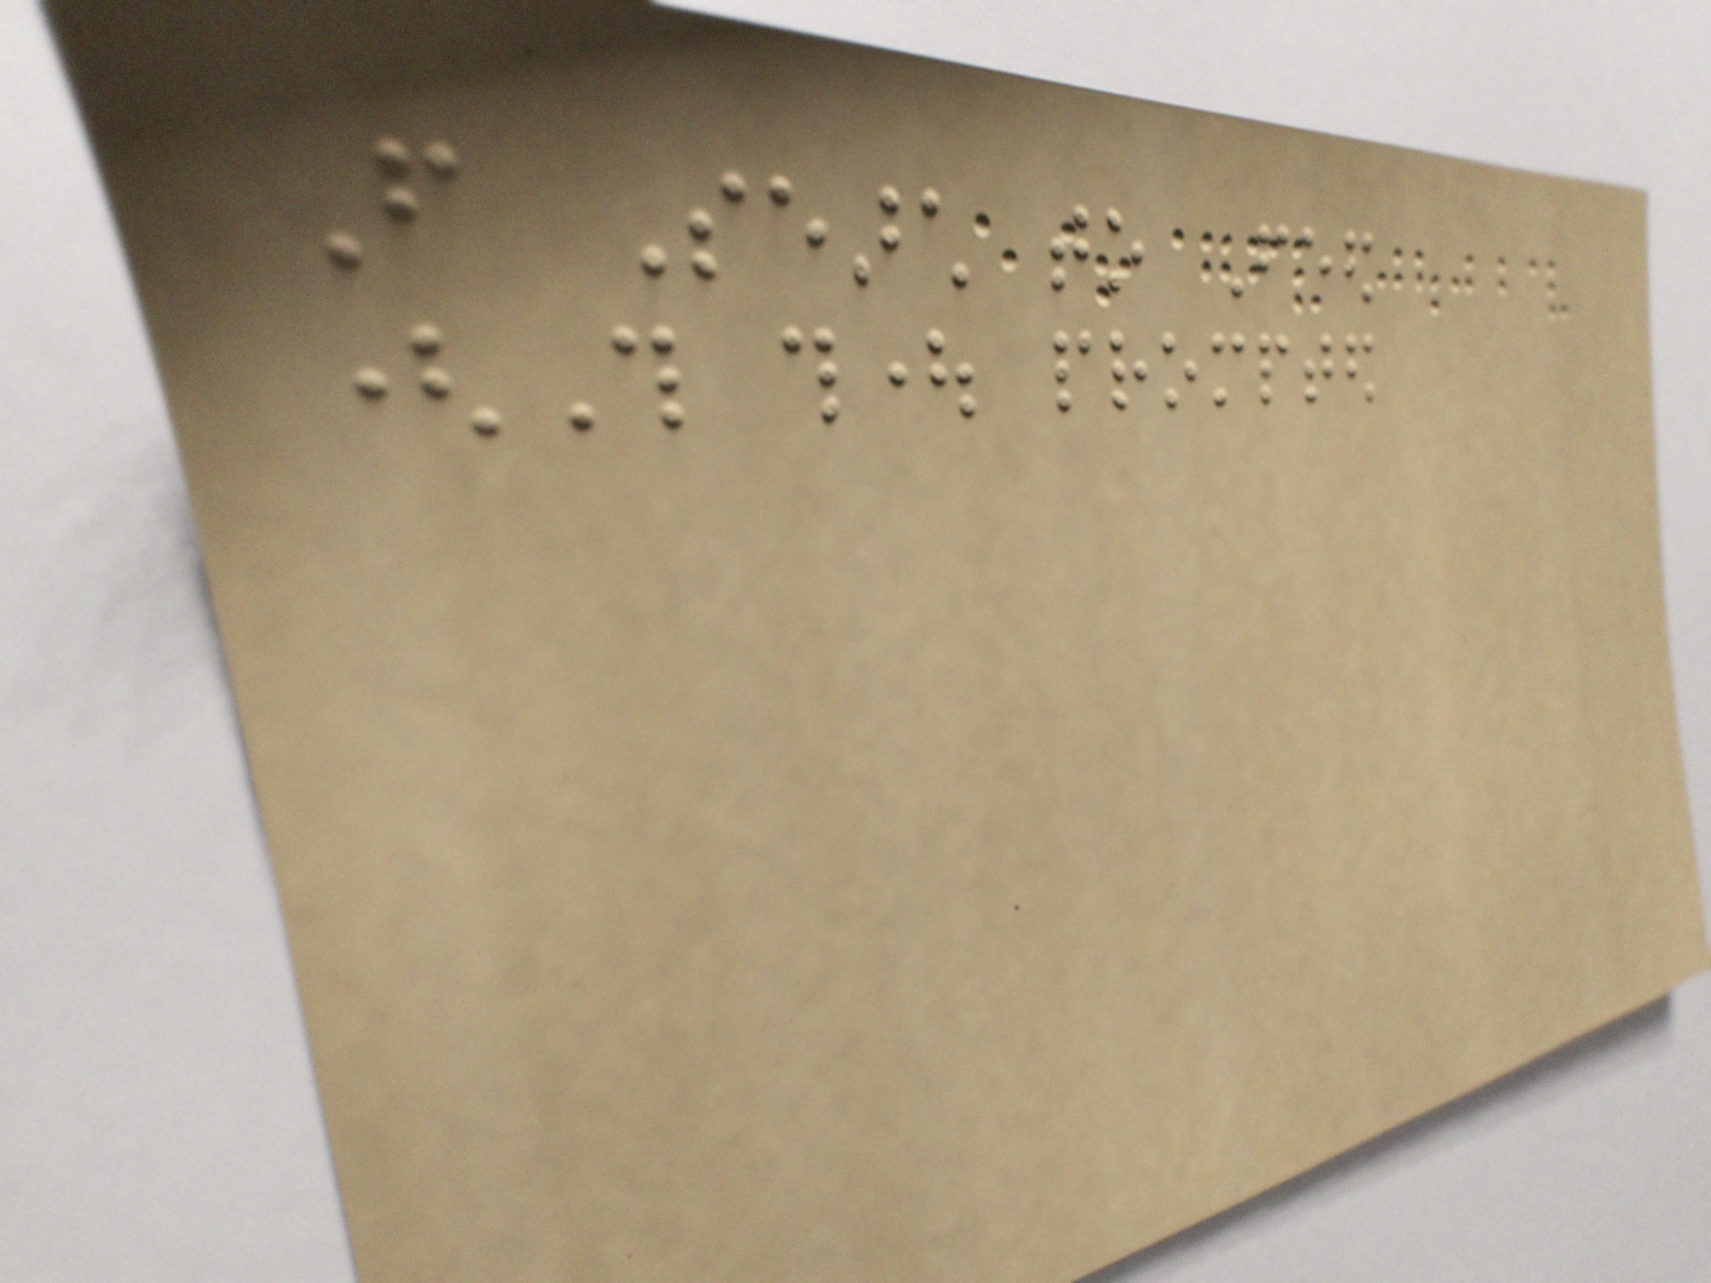From Search to Feed
(This thought prompted
